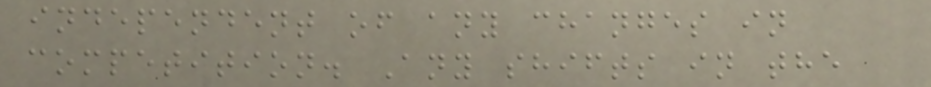independent of any changes in
competition. Any shifts in the
